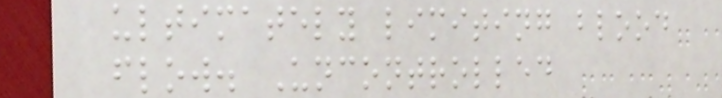ultimately limiting blood
flow. Uncontrolled
